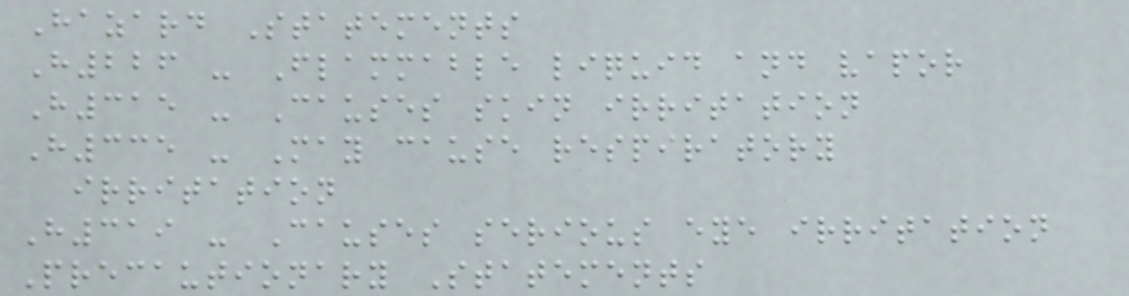Hazard Statements
H226 - Flammable liquid and vapor
H315 - Causes skin irritation
H335 - May cause respiratory
irritation
H319 - Causes serious eye irritation
Precautionary Statements
